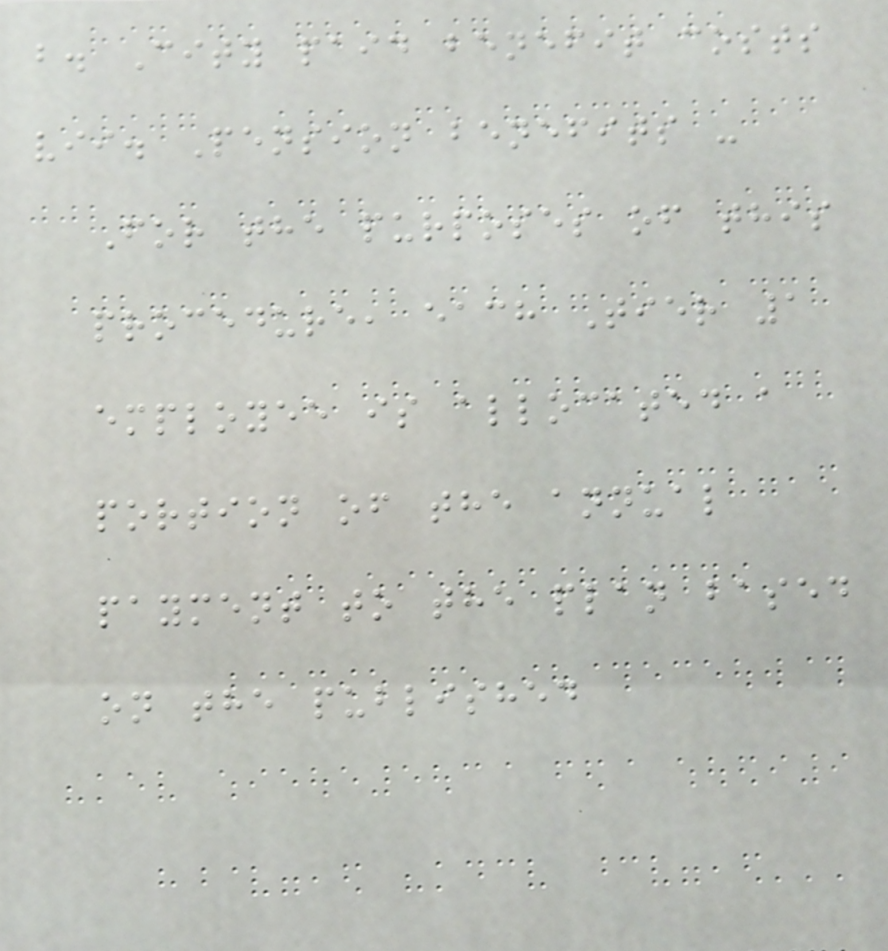b. City paid benefit costs
vii. Pension benefits -
For the purposes of this
procedure, each Tier 1
employee is allocated a
portion of the annual
payment to the plan based
on the published
